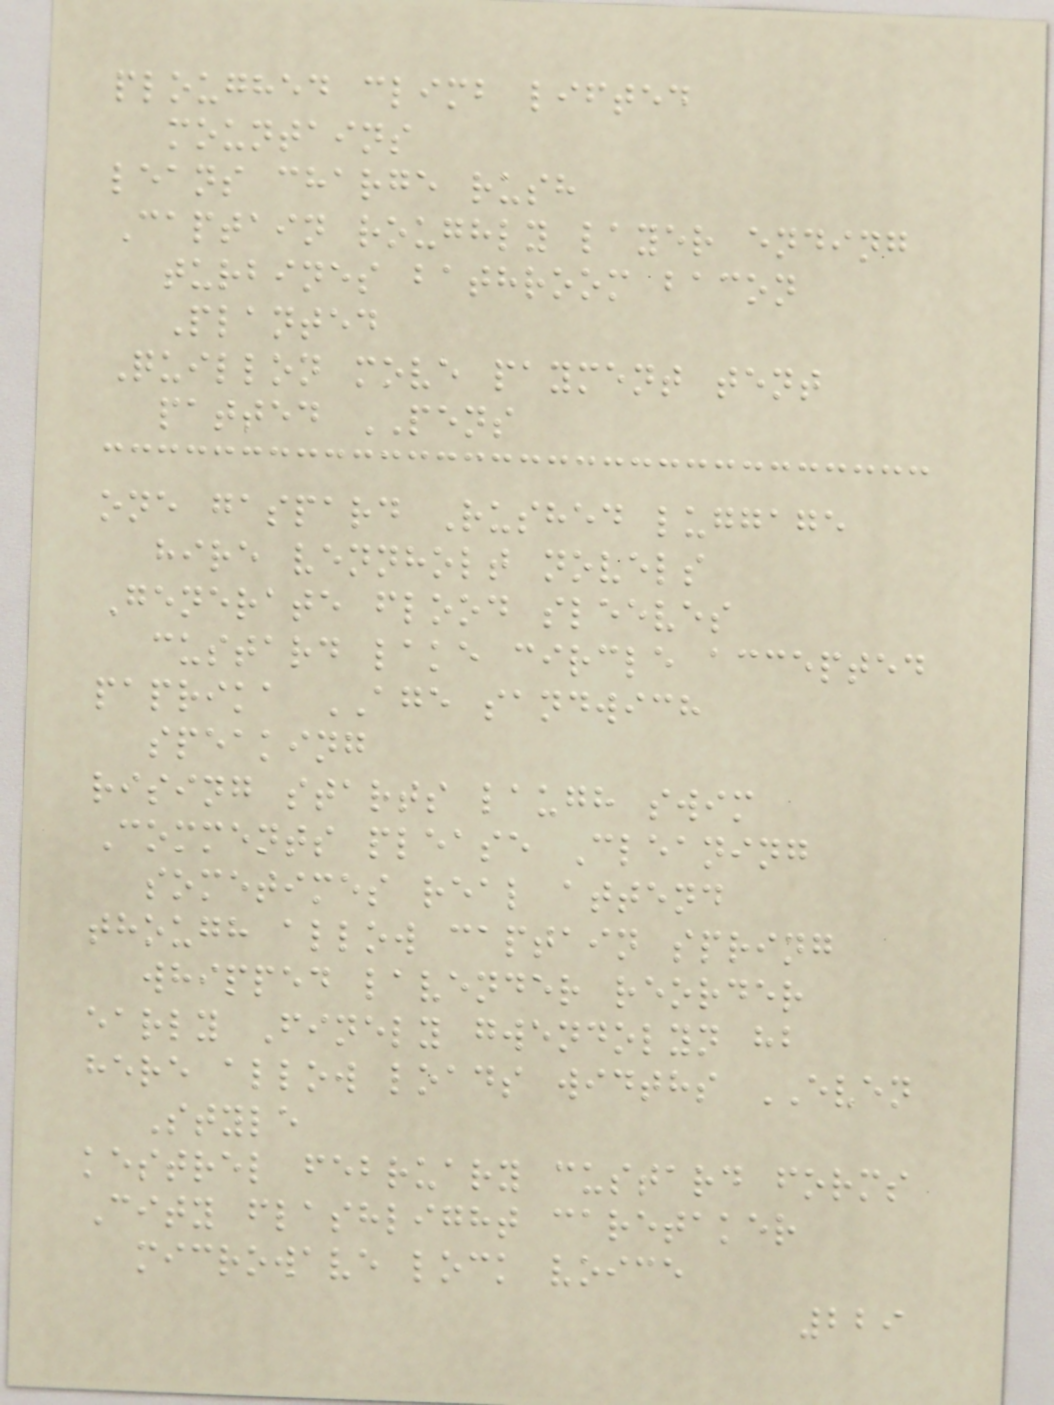ploughed climb lifted
mountains
leans charge rush
Captain roughly layer ending
turbines bathroom bacon
Planted
Quillon move payment tent
patted PENS
one gaspard Rushed luggage
hire vennholt novels
Generate flood sleeves
custard lake circle accepted
paprika AGE sandwich
speaking
rising starts laugh swim
Comments please Cleaning
sometimes real attend
though allow captain spring
whipped lavender reorder
early Finely gwendolyn hb
here allow loads widths EVEN
Style
kestrel february custard forms
City flashlight caretaker
microwave lock voice
229
